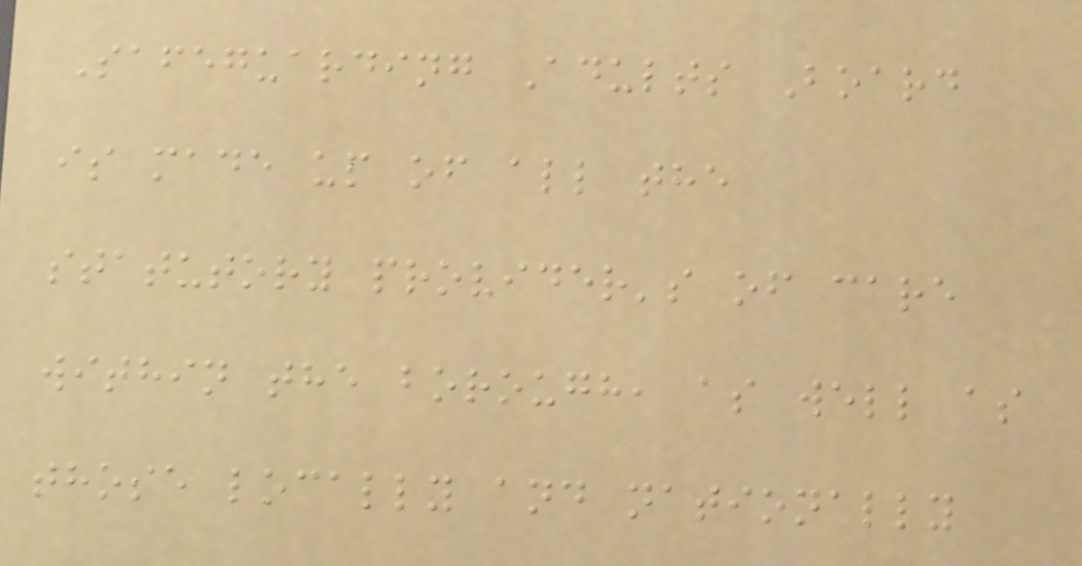Safeguarding Adults Board
is made up of all the
statutory provider's of care
within the borough, as well as
those locally and nationally
